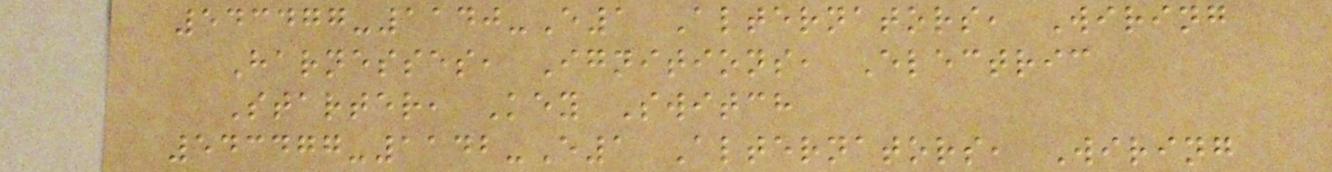543477-1140-E1 Alternators, Wiring
Harnesses, Ignitions, Electric
Starter, Key Switch
543477-1142-E1 Alternators, Wiring
